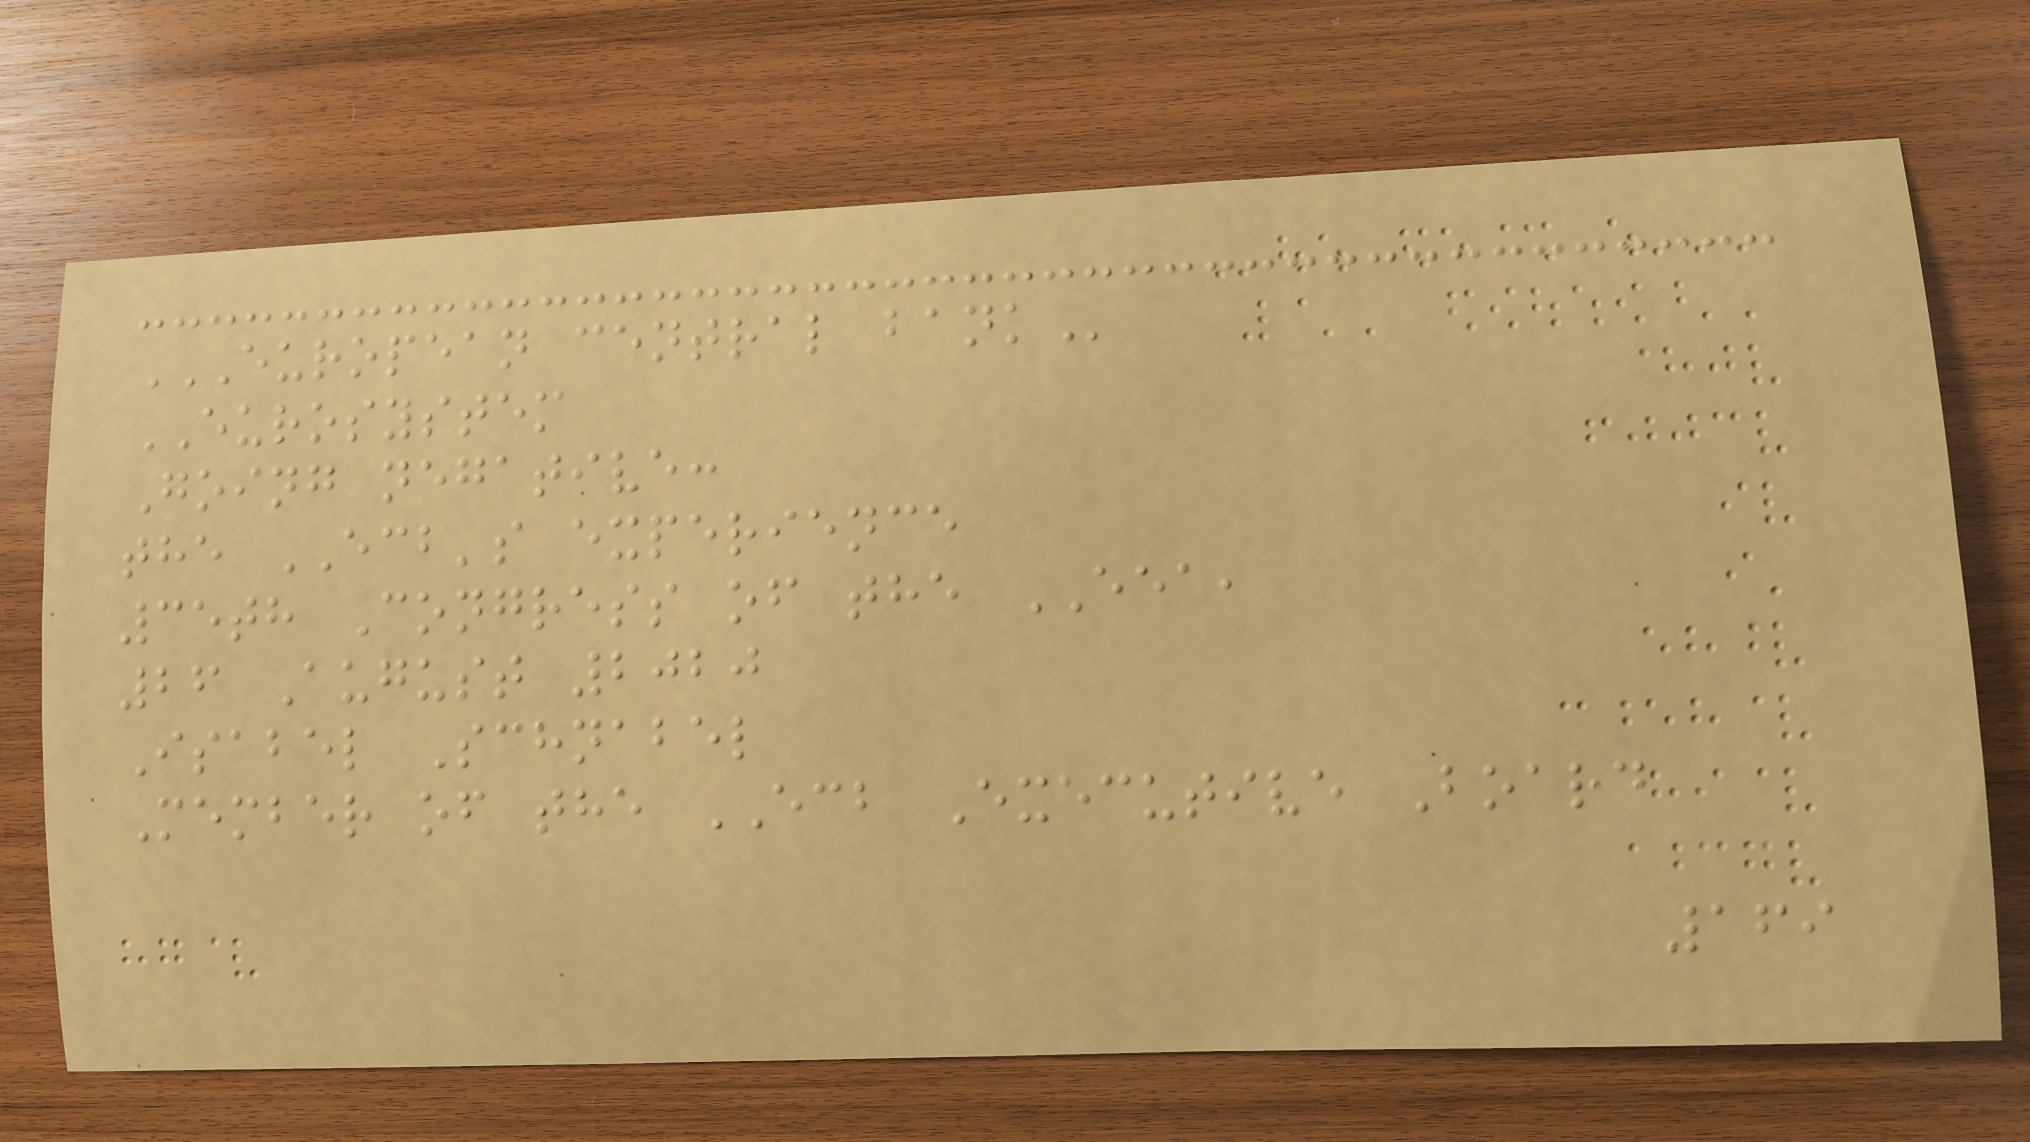EUROPEAN CENTRAL BANK
EUROSYSTEM
Going negative:
the ECB's experience
35th Congress of the EEA,
26 August 2020
Isabel Schnabel
Member of the ECB Executive Board
169
